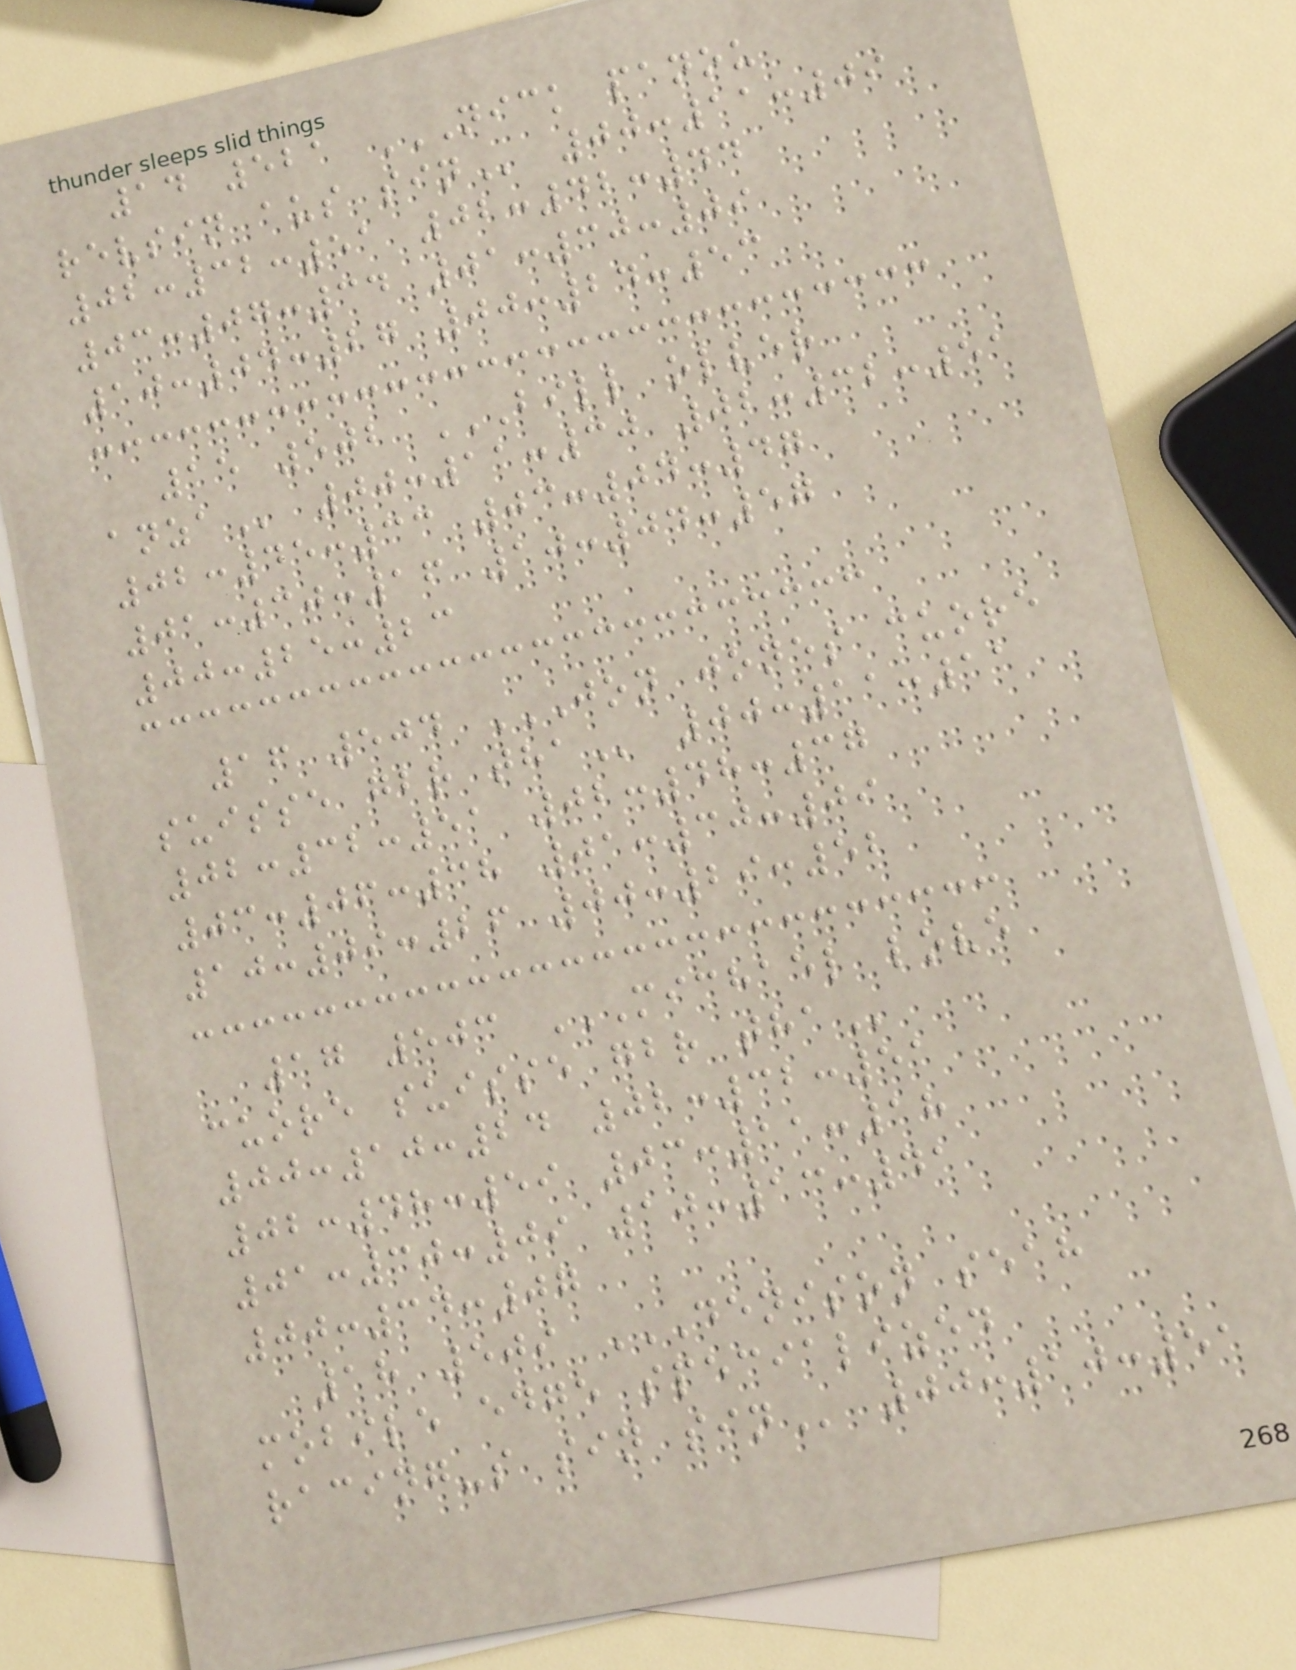14 521 NICK PANOU
REVSIN AUS SIN 00:11:09
02:32:51 02:42:44
03:07:34 01:30:09
10:04:27 00:24:53
15 502 BILL OLVER
ANZA 00:11:30 02:32:51
02:45:33 03:04:47
01:30:16 10:04:57
00:25:23
16 504 JON JONES CUORE
SUISSE GBR THA 00:11:11
02:32:51 02:48:37
03:06:38 01:30:09
10:09:26 00:29:52
17 503 MICHAEL LOVE
CUORE SUISSE GBR THA
00:10:24 02:32:51
02:48:59 03:11:18
01:30:09 10:13:41
00:34:07
18 509 DENISON SEAH
MOBILE EDGE SPECIALIZED
RACING-S SIN SIN 00:10:51
